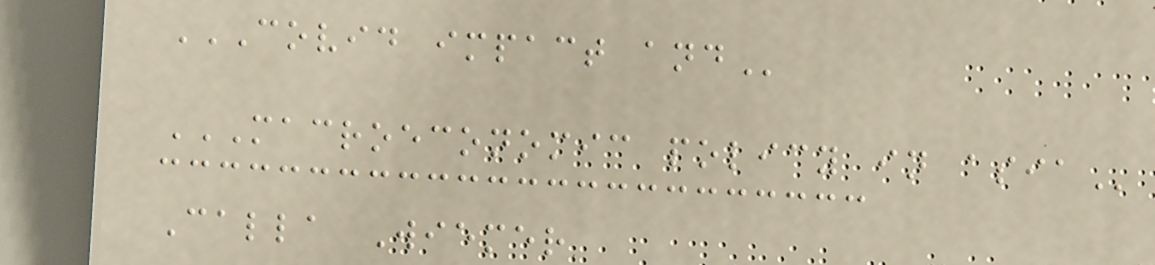COVID IMPACT AND
MACROECONOMIC POLICY IN ASIA
Calla Wiemer
